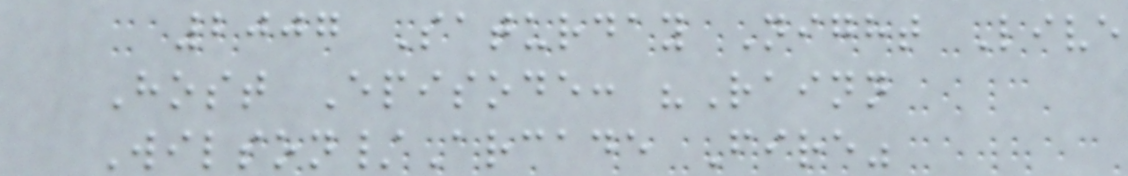2007 Saturday Night Live
Host Episode: "Rainn
Wilson/Arcade Fire"
